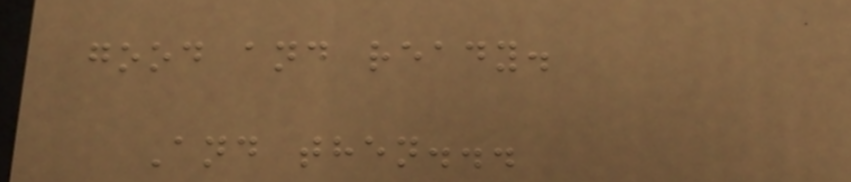good and ready.
And then...
